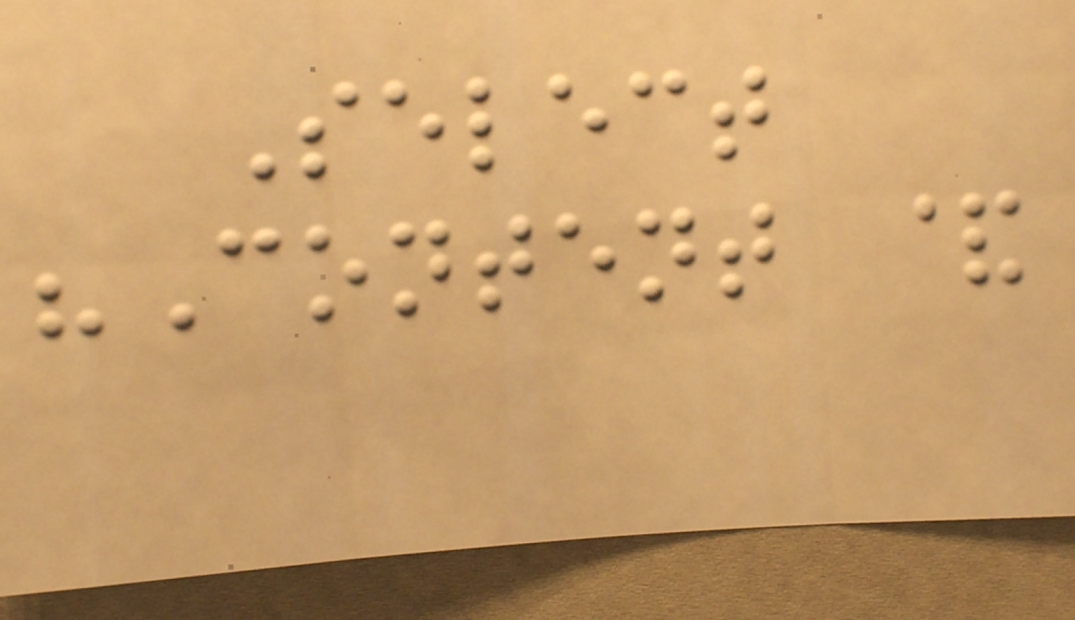Select
"Content &
